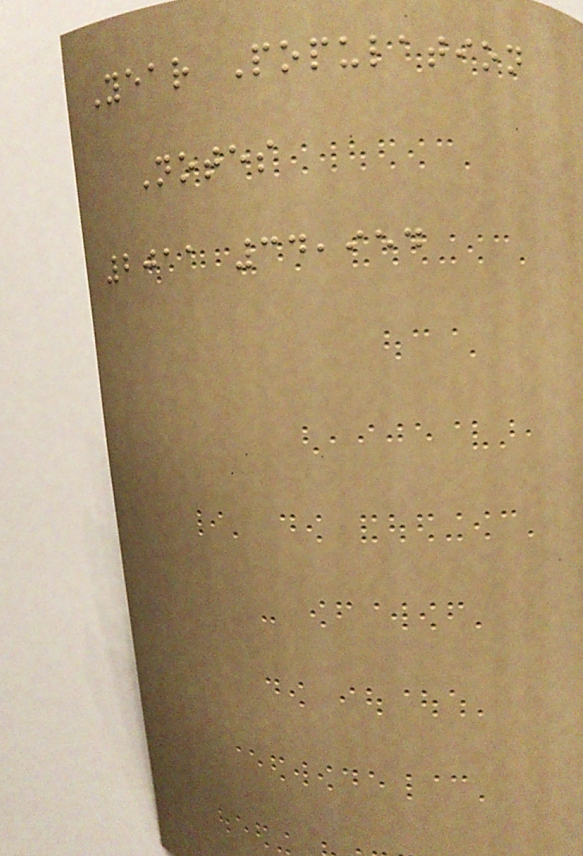Year Population
Notes
2011 34,954
